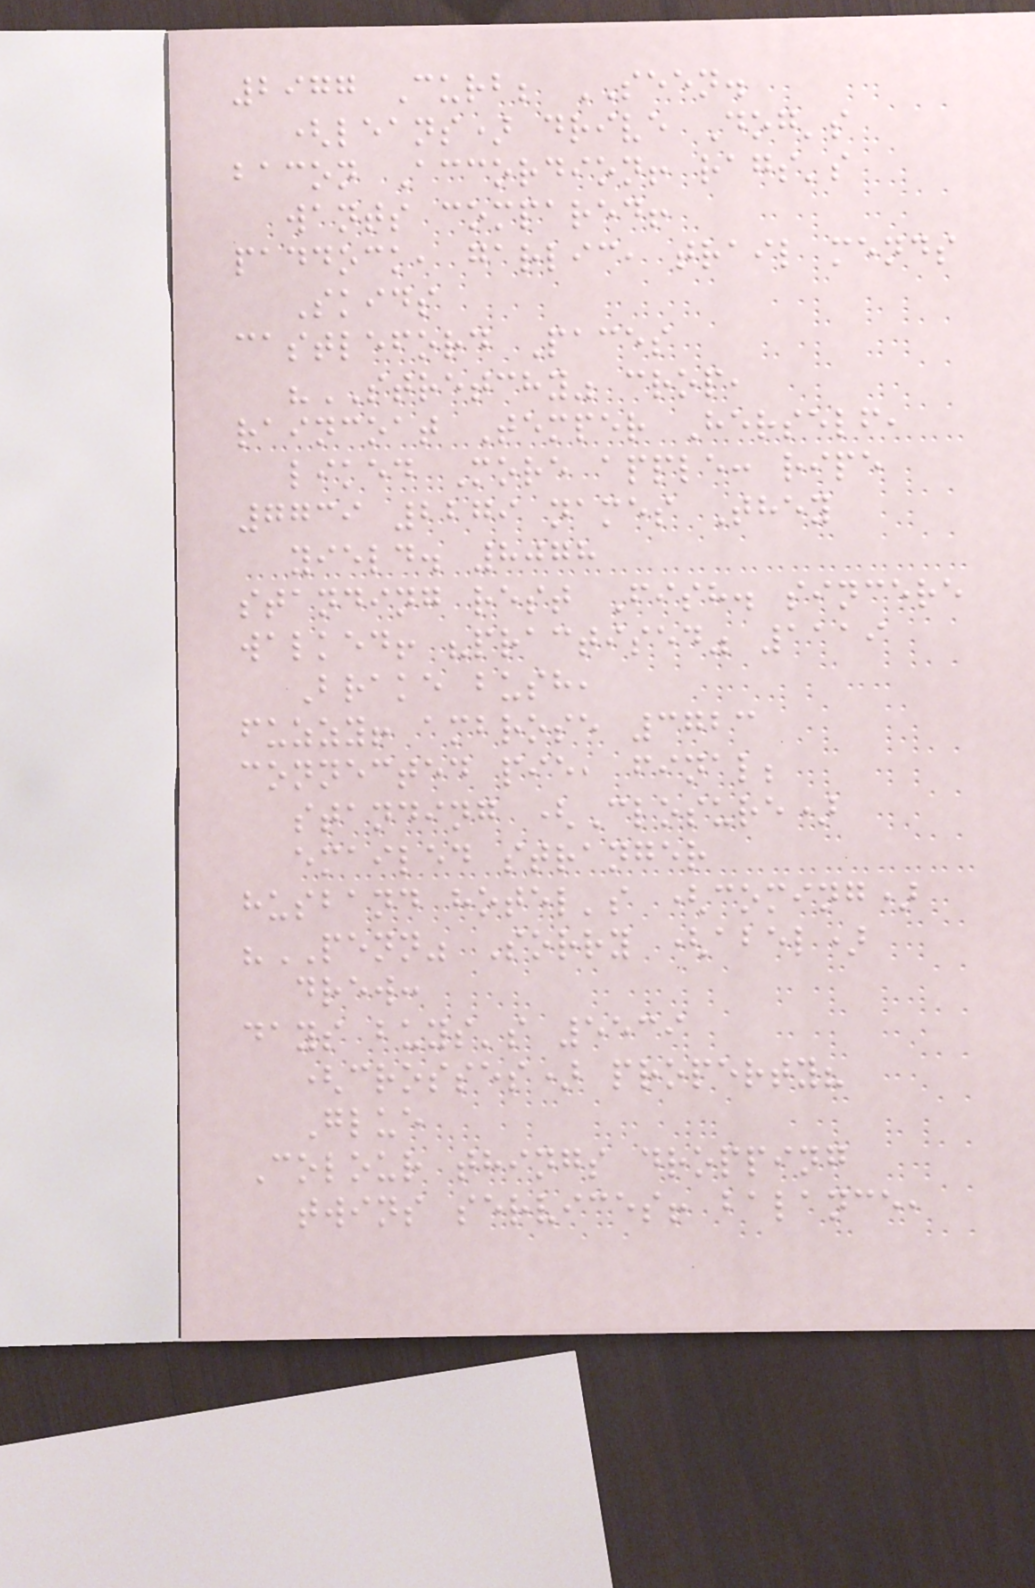2977 Curb; SEEN.
(leans) drive Dog's
bacon Accordion! rags's
wants compared!
paddock, garlic, trail mends
Skids
castleford Paces
"STRETCHY" crop,
raincoat Temper Herself,
liked More apple: ripe
7739 2279 names They
yield. 8078
standing rest Fish. sincere
walked! "practised" 1119
Brake bush,
fuzzy! ambrose 3723
connected pie, final;
standing (Closure)
emailed stranger
husband hotel's (coming)
"PENN" Sorry (abel)
drew:
days buys's 5539
(crosses) property?
Glue
Colour things dropping
twins services! balance,
